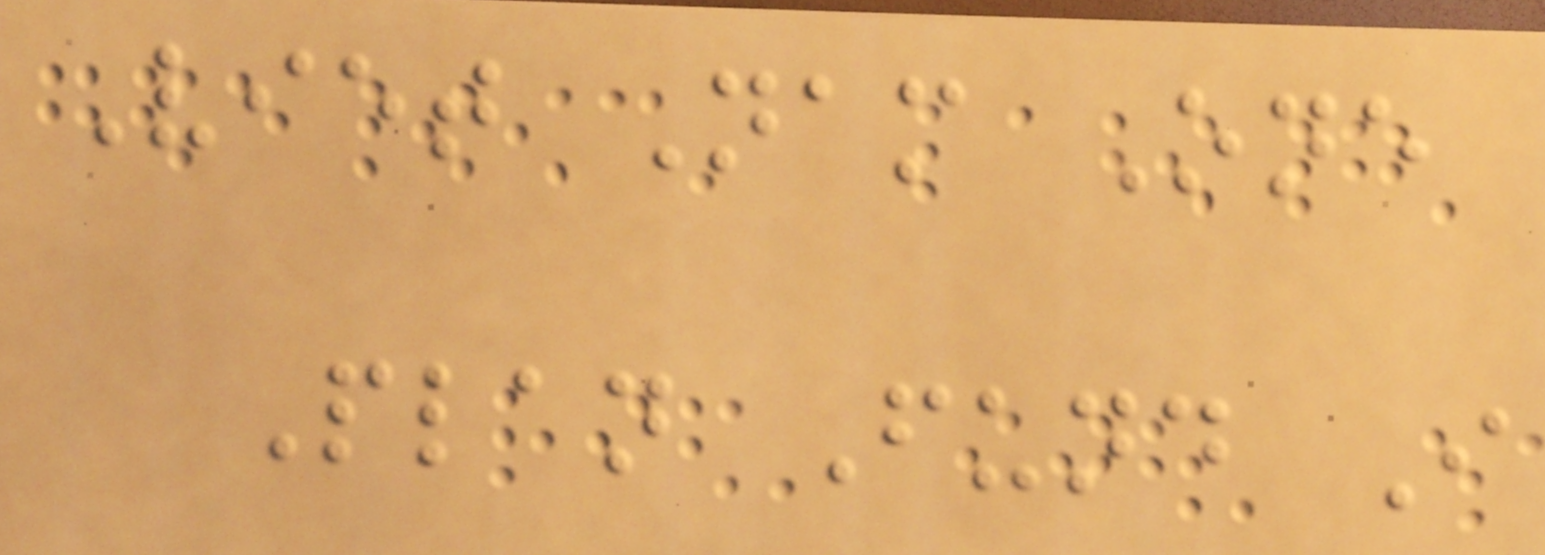Viet Nam One
Plan Fund I
